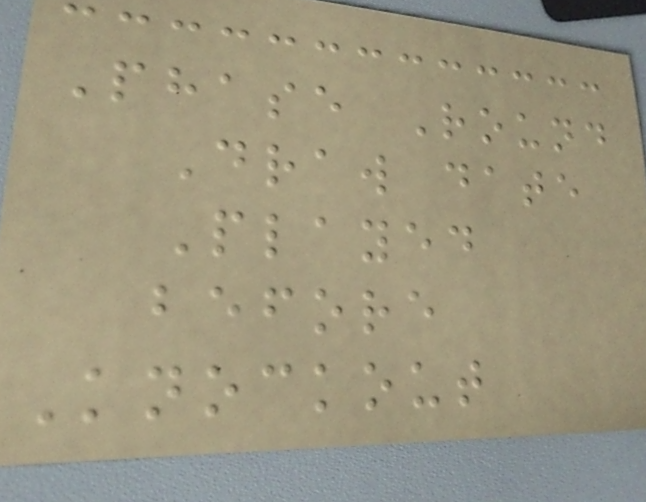Phase Round
Draw date
Played
before
Knockout
